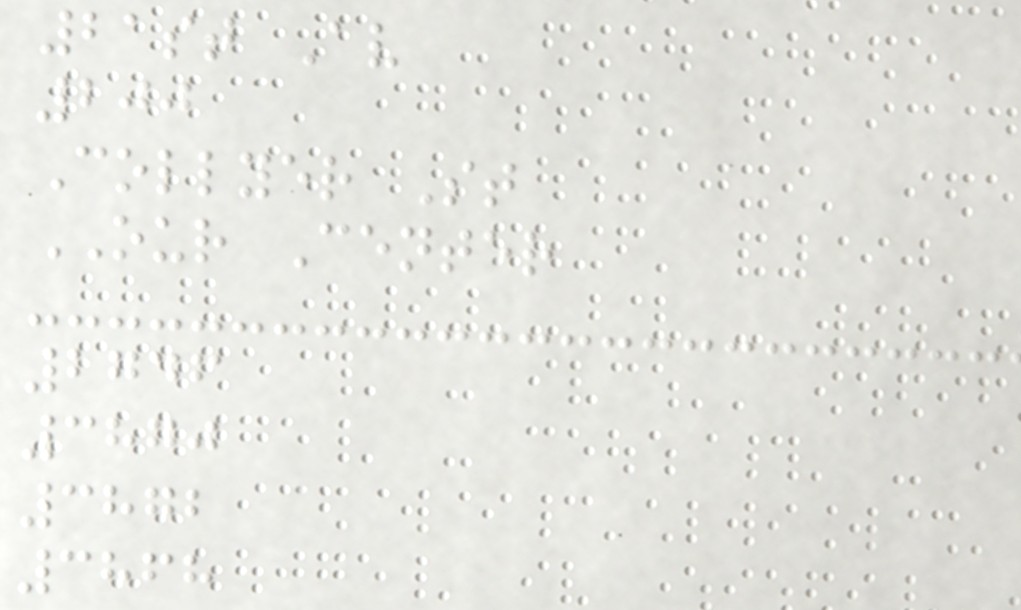21st Av
200
Collyer St
OUR Center
2746
3870
3872
3868
